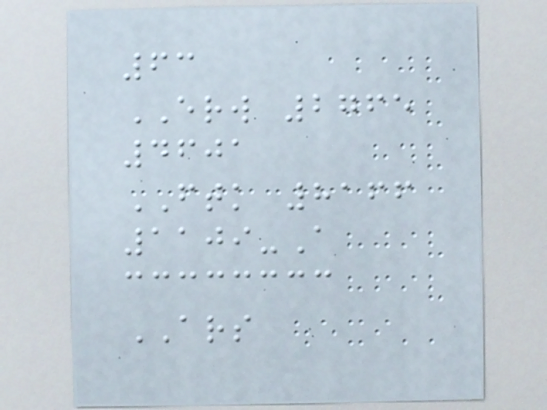63
ERW 2765
4601
FTK 8166
1109-A
ARS
